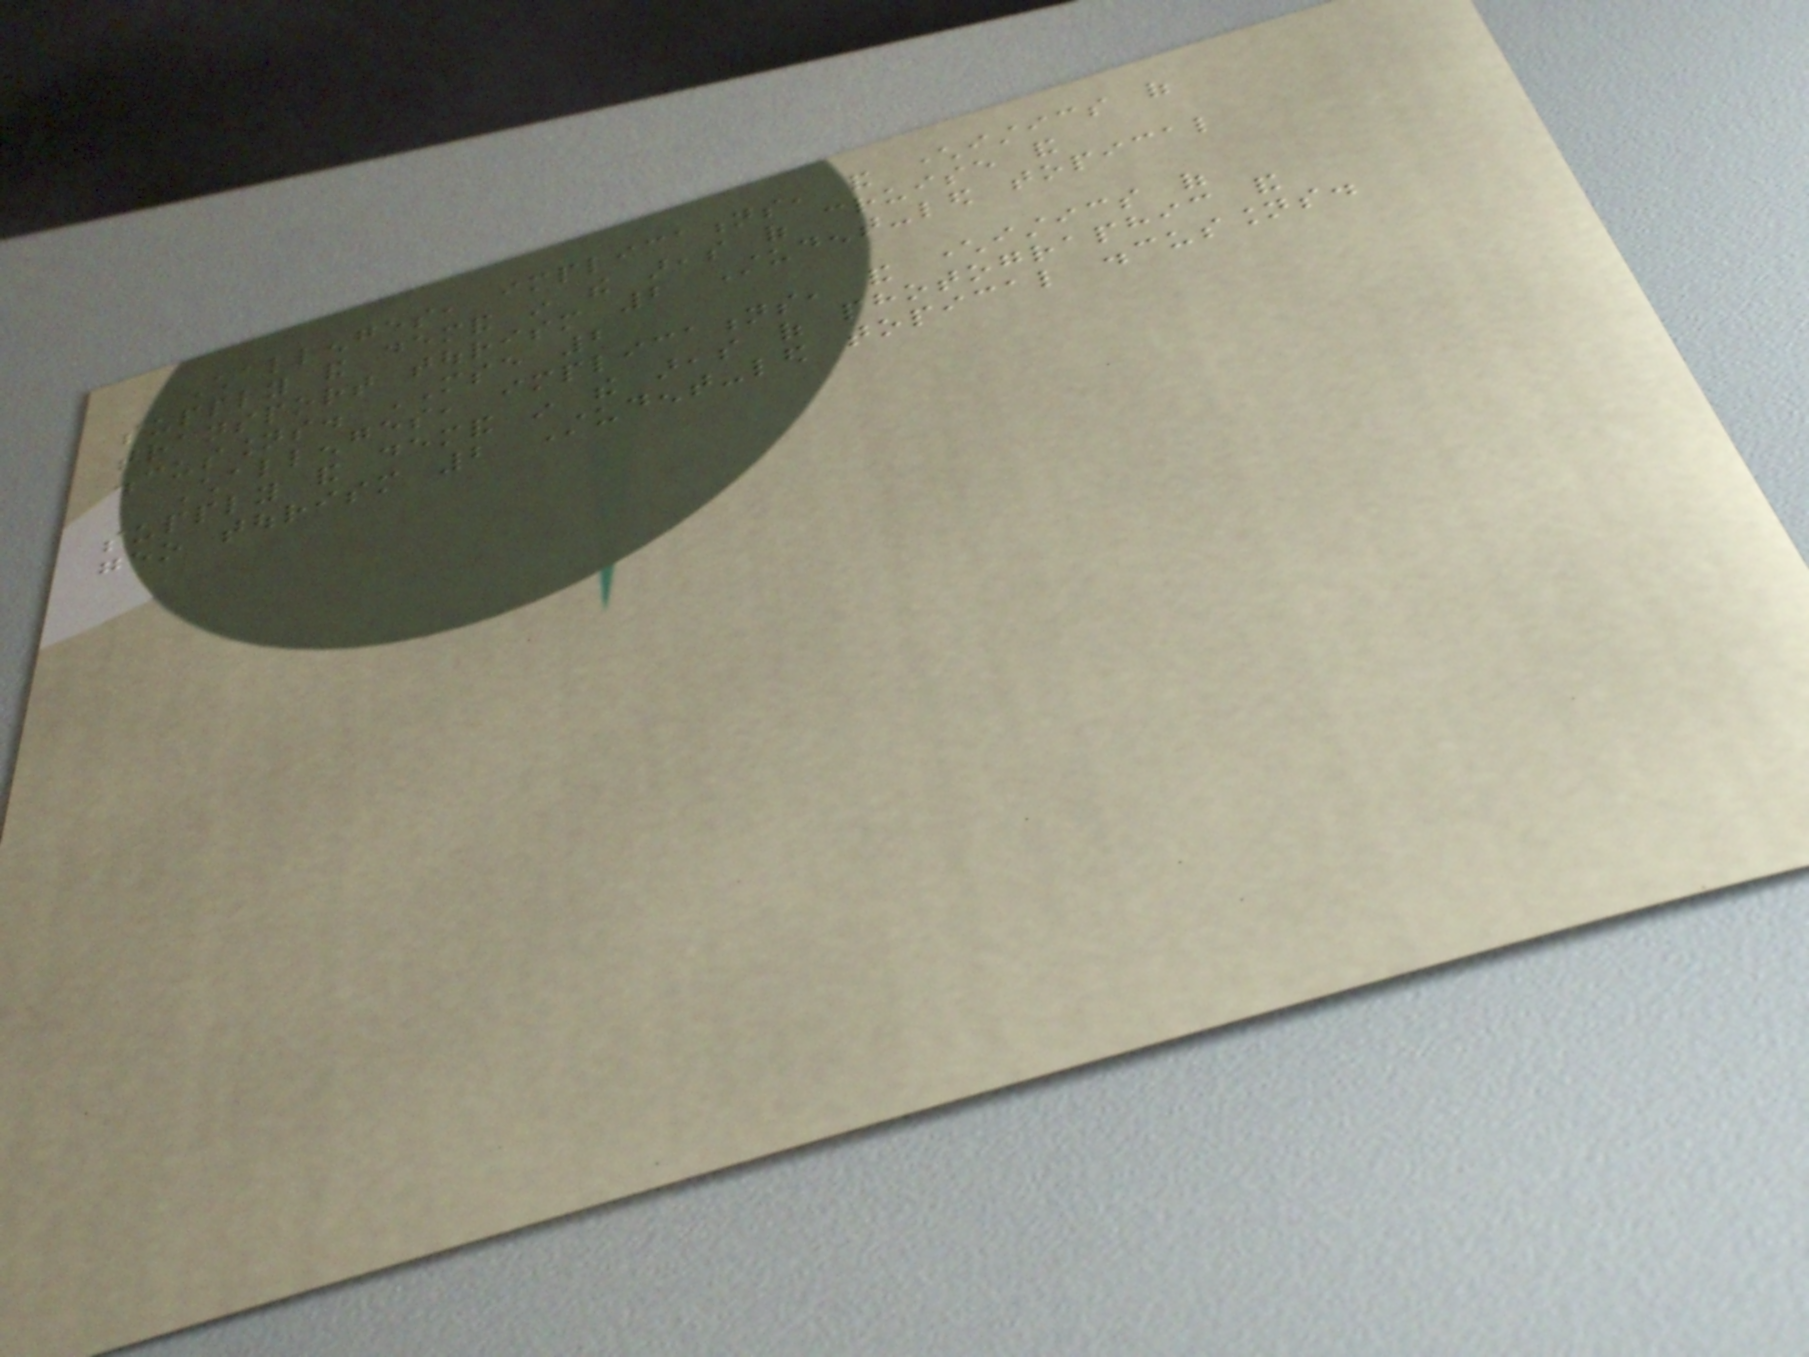Challenges, implications, and characteristics of
supply and demand in the areas of cruise and
transport tourism 2 Student-led topical
discussions. MSE 2
Challenges, implications, and characteristics of
supply and demand in the areas of photographic and
geo tourism 2 Student-led topical discussions.
